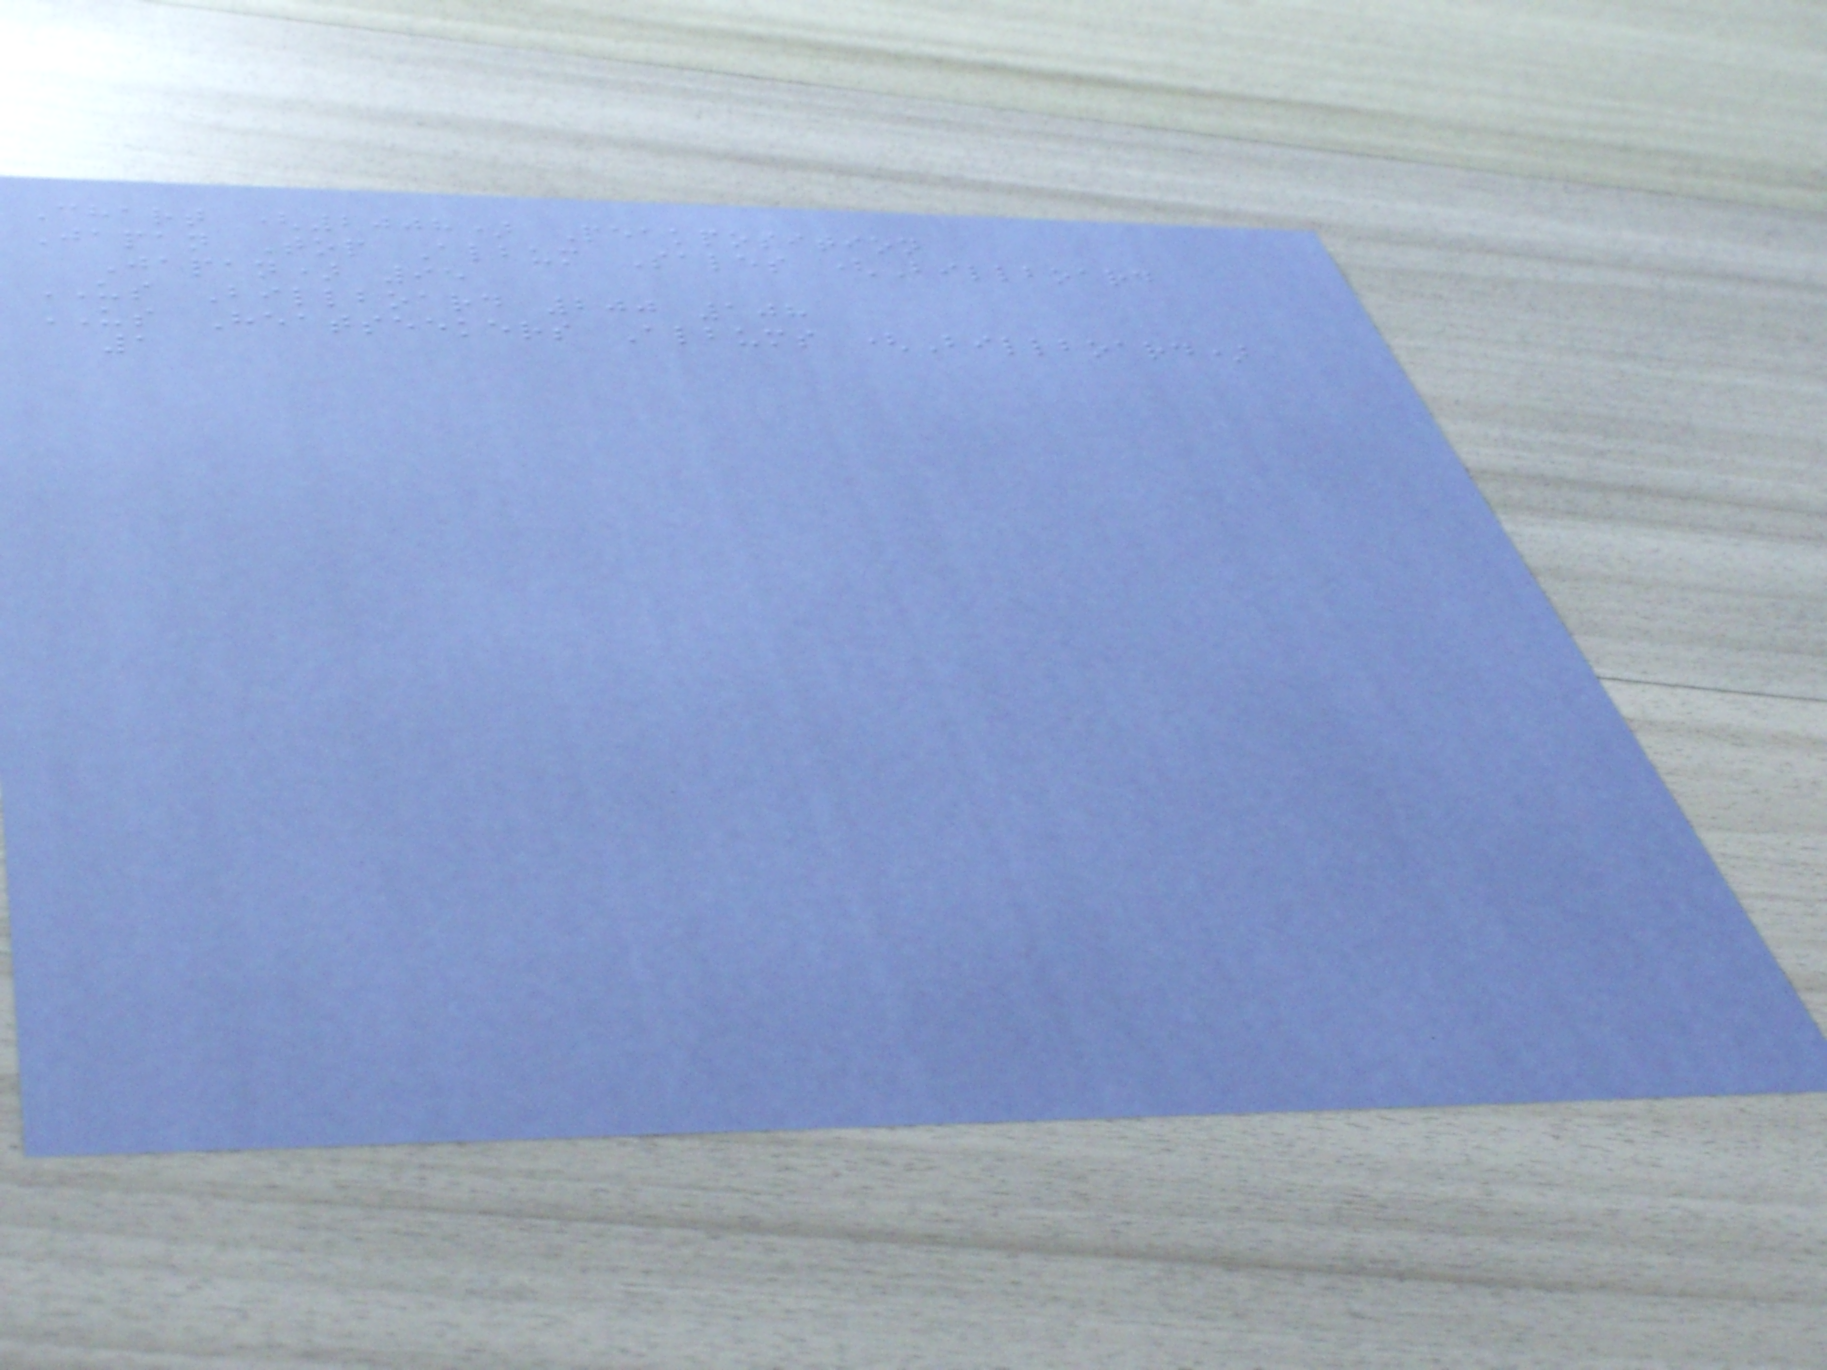Chart (2008) Peakposition
Japan Top Album Sales (Billboard
Japan) 95
US Billboard 200 108
US Heatseekers Albums (Billboard)
1
